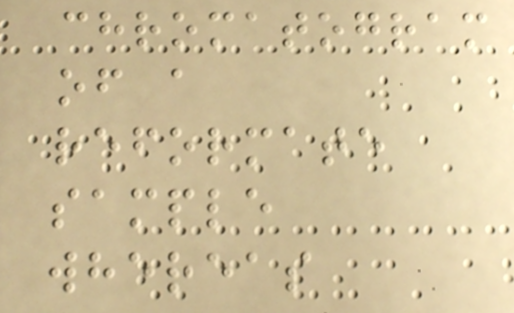chromatogram
of a
reformate
sample
whereas
